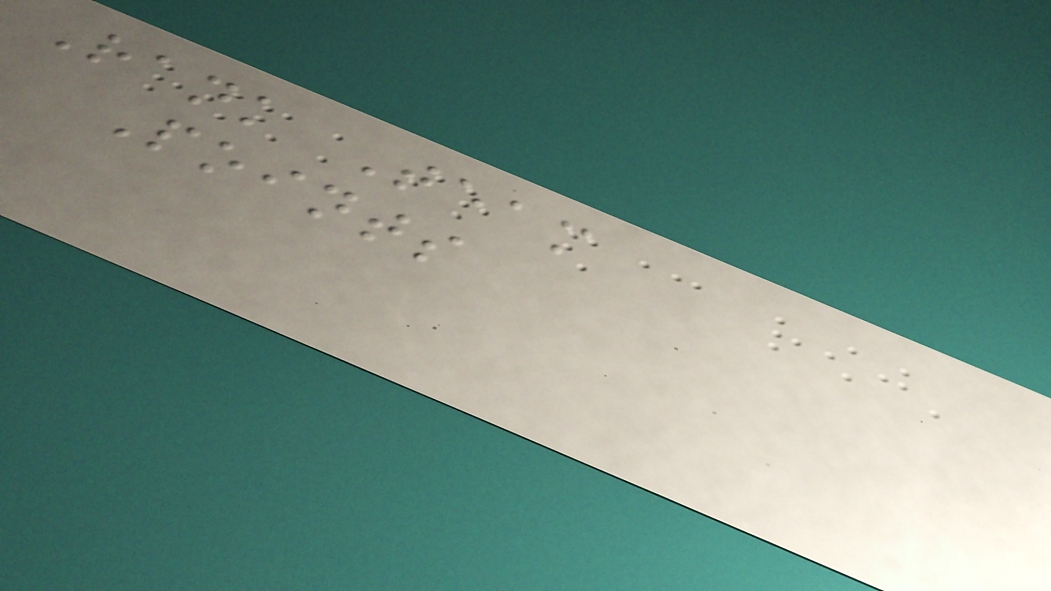Rank Team
Points
